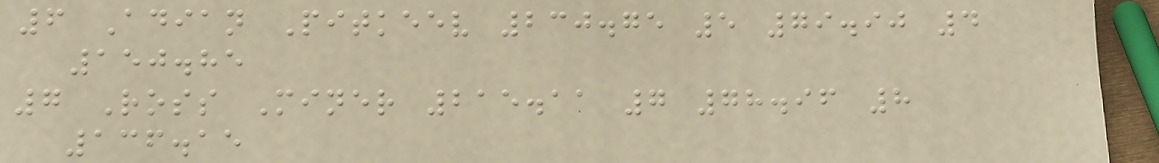6 Adian Pitkeev 230.75 5 79.90 4
150.85
7 Ross Miner 215.11 7 78.96 8
136.15
